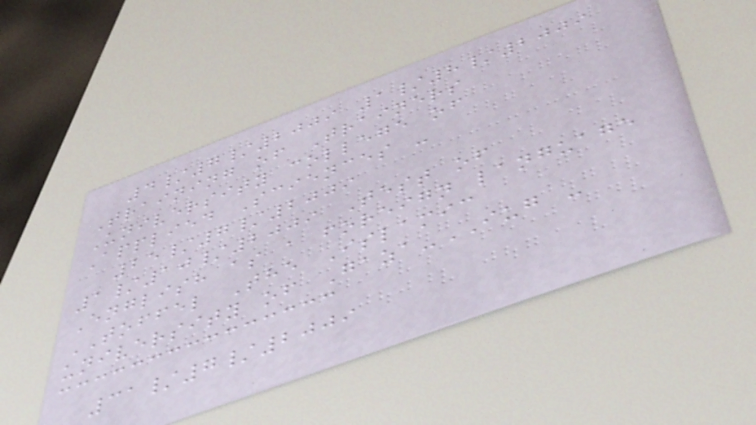4/7/2009 1/8/2009
Training of Trainers
University college of
Applied Sciences -
25/7/2009
1/10/2009 Test of
English as a foreign language
TOFFEL The Islamic
university of Gaza-IUG -
31/7/2009
